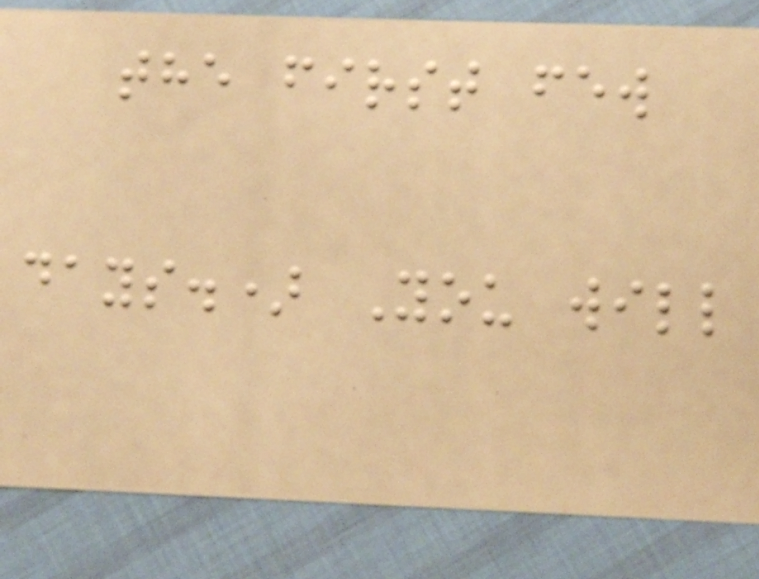the first few
days.) You will
